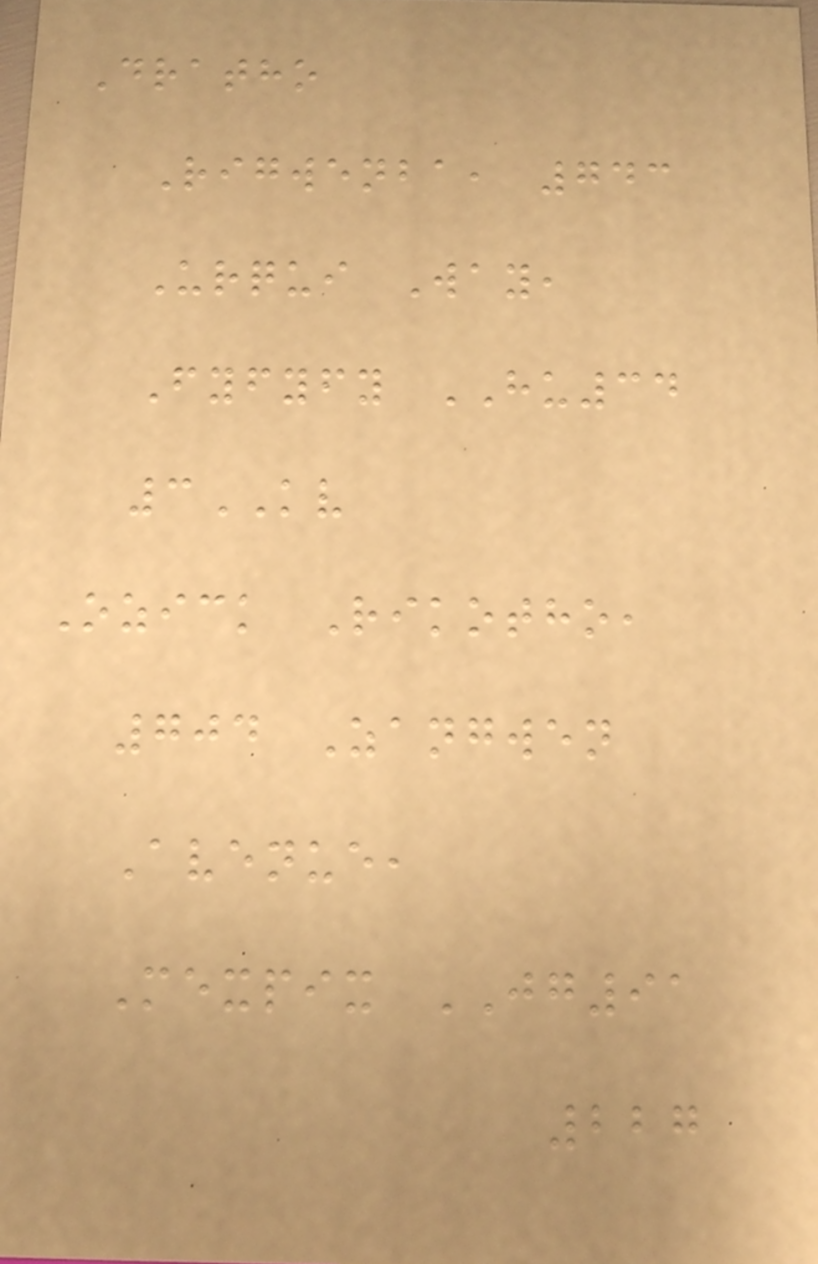Dratho
Rigwenba, 743
Urqui Way,
Fyfyfy HU34
3KV
Ozick Rikotho,
704 Zangwen
Avenue,
Mexpix JG91
227
